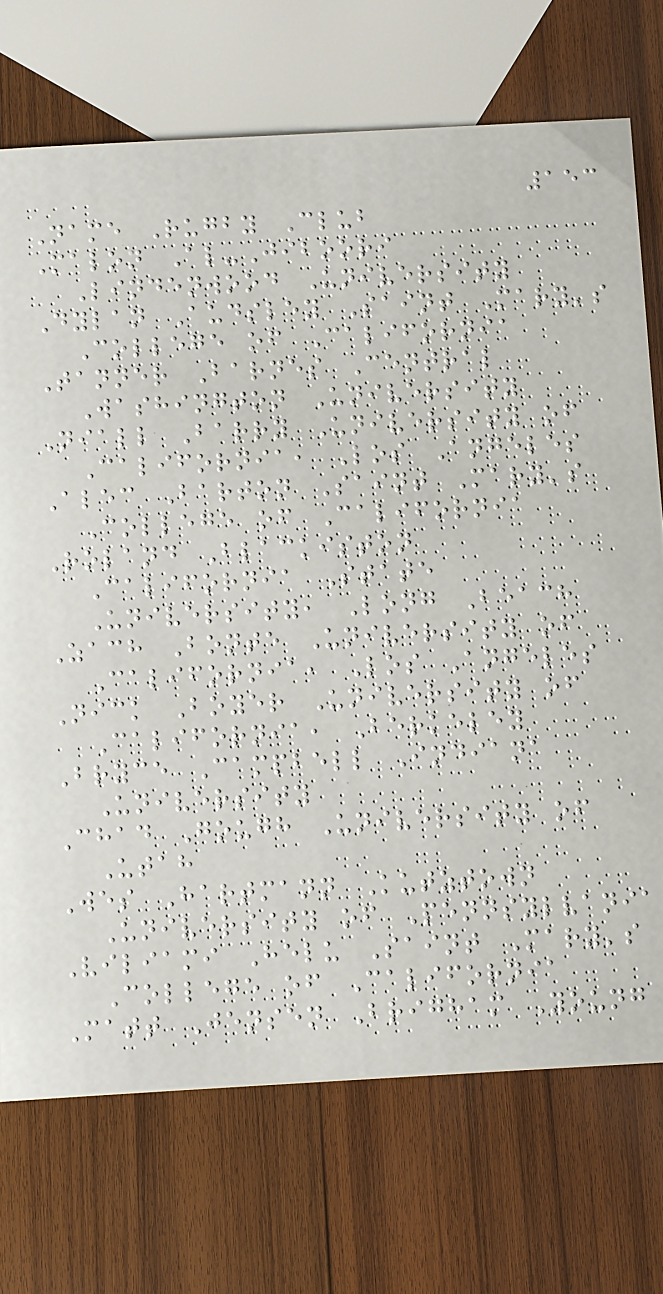153
Name Rugby Club
Malon Al-Jiboori
Lindenwood University
Dylan Audsley Saint Mary's
College of California
Tanner Barnes Central
Washington University
Niall Barry University of
California, Los Angeles
Alec Barton Saint Mary's
College of California
Roland Blackiston
California State
University, Long Beach
Zach Bonte University of
California, Los Angeles
Nick Boyer University of
California, Berkeley
Bryce Campbell Indiana
University
Chad Gough University of
Utah
Wes Hartmann Kutztown
University of Pennsylvania
Viliami Helu Saint Mary's
College of California
Matt Jensen Brigham Young
